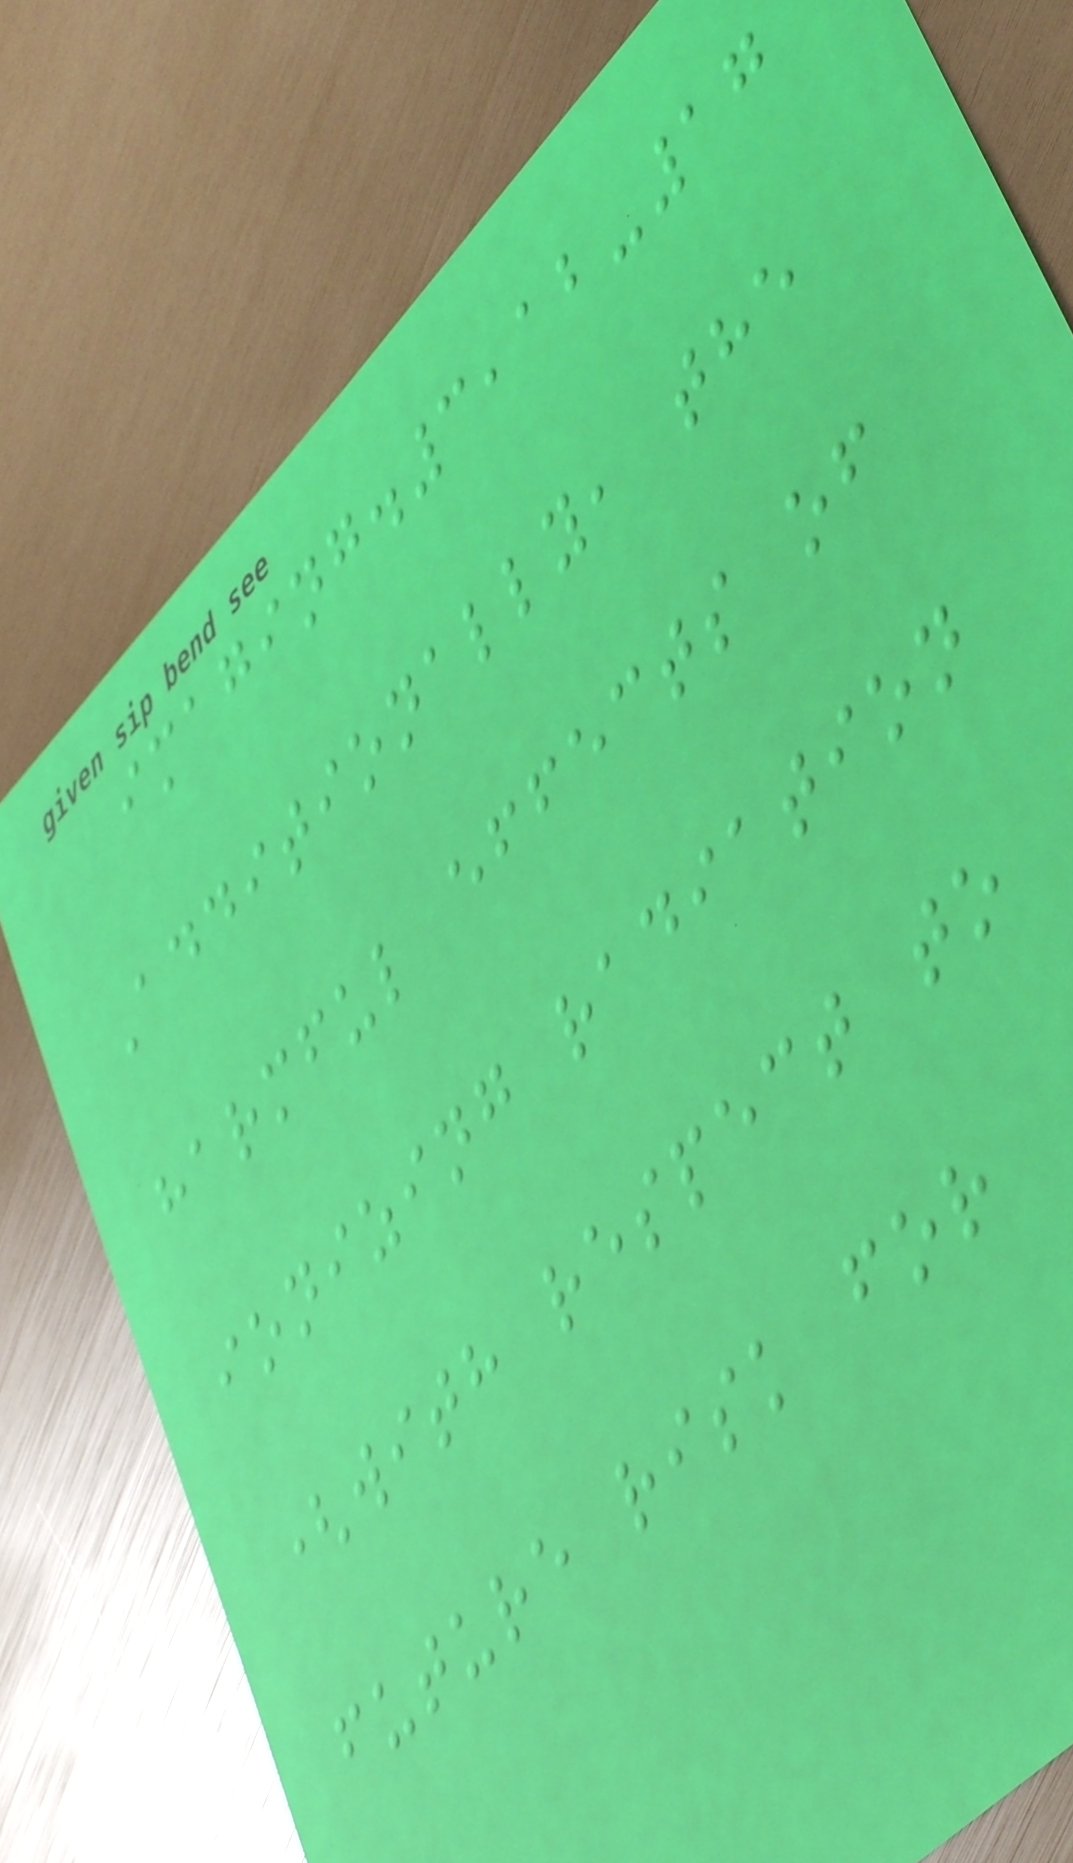imaging.3,12-17
Additionally, the
harmful effects of
ionizing radiation
(with respect to
future risk for
